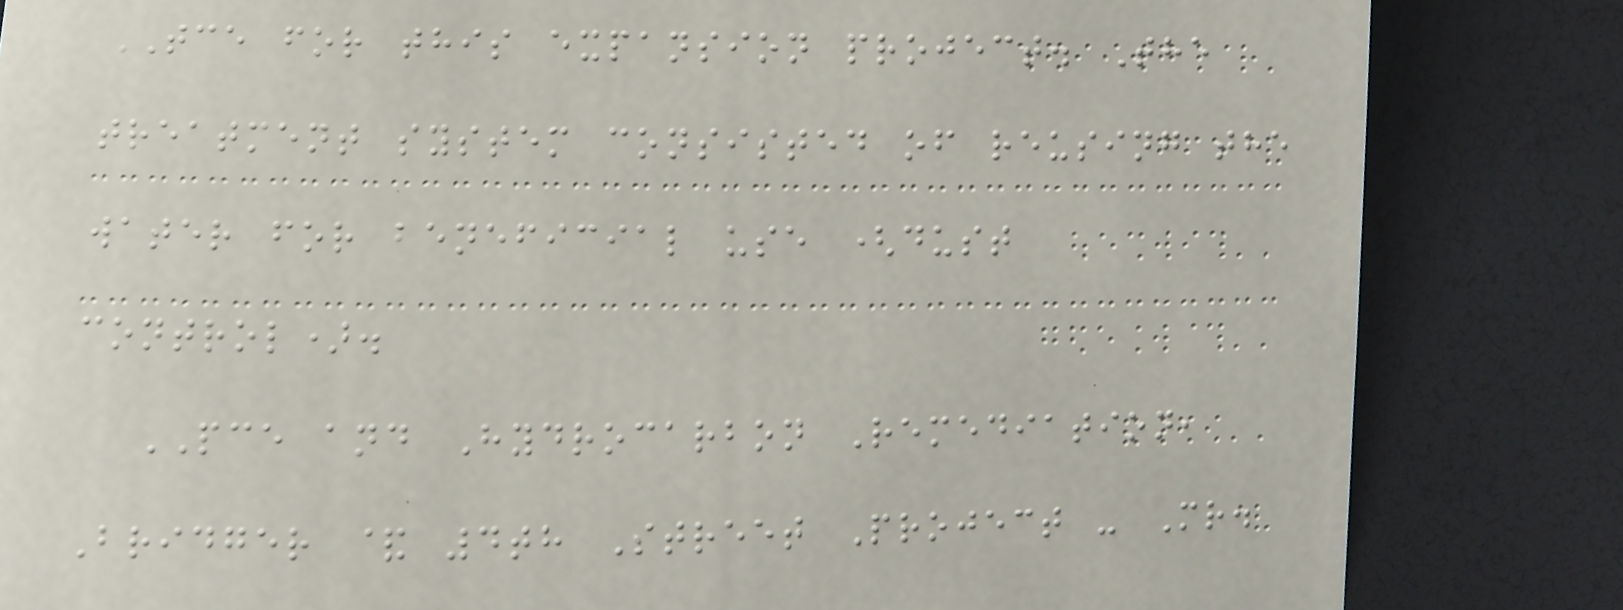TCE for this expansion project. The
treatment system consisted of reusing the
water for beneficial use (dust
control).
PCE and Hydrocarbon Remediation,
Bridger & 4th Street Project - Mr.
